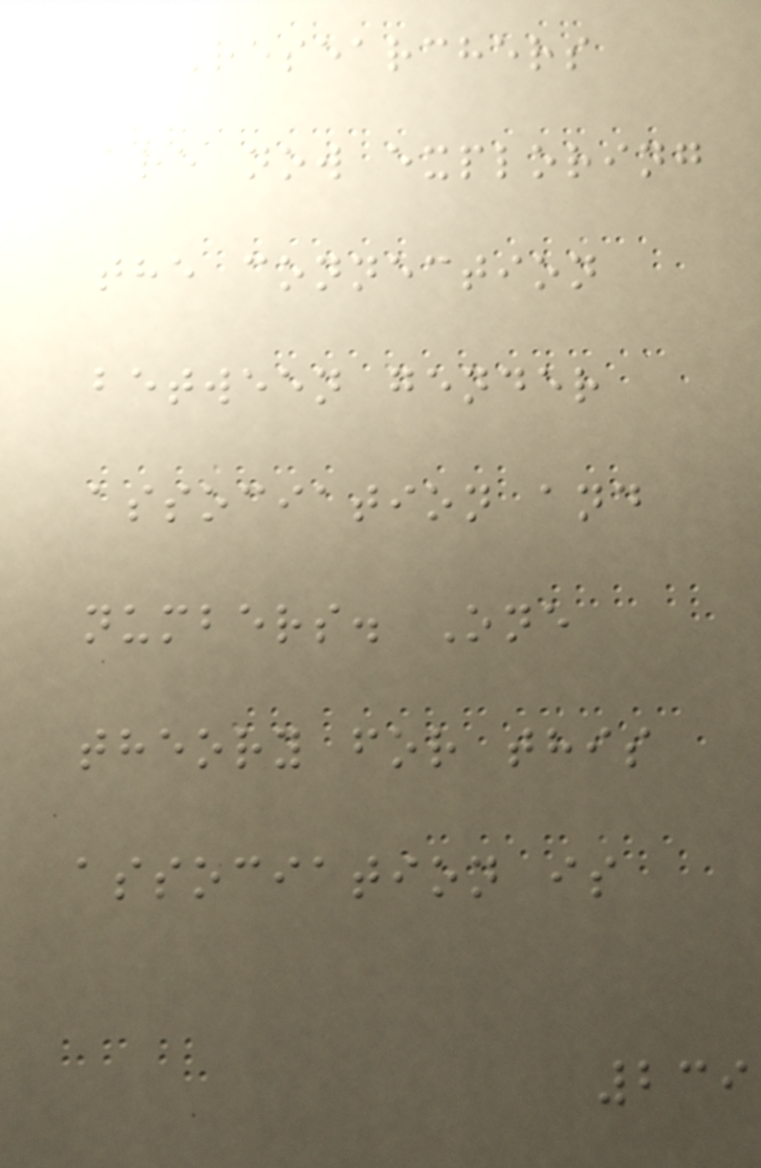Researchers
are now exploring
the connection
between gender
association and
numbers. One
theory for this
association is
239
